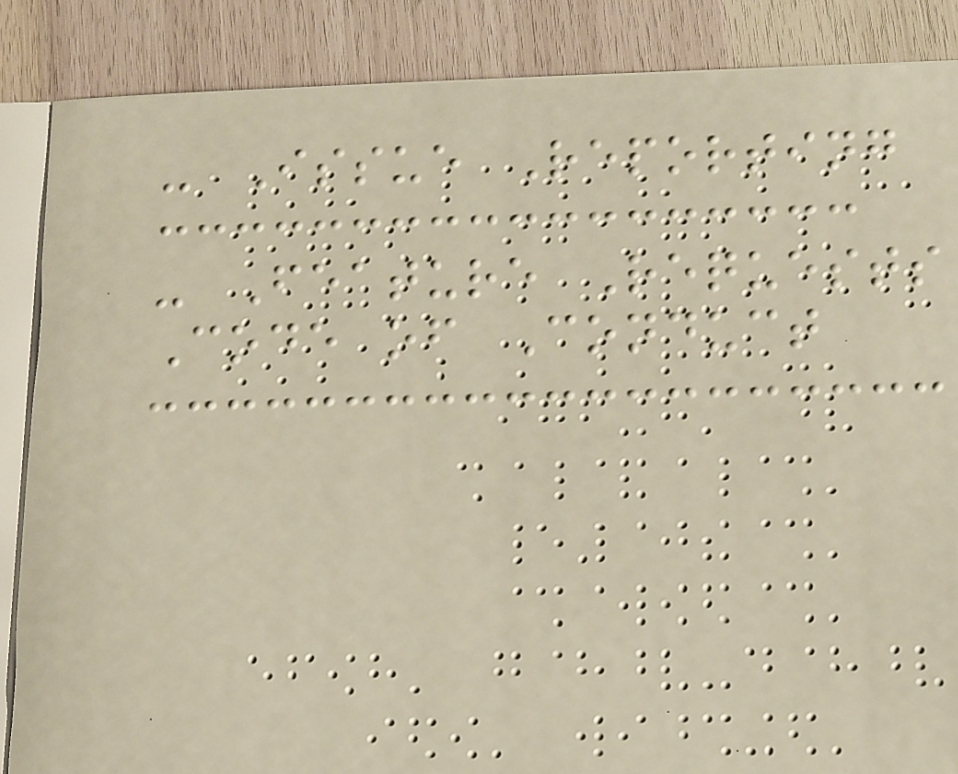- Issue Reporting
- Feature Requests
Code of Conduct
